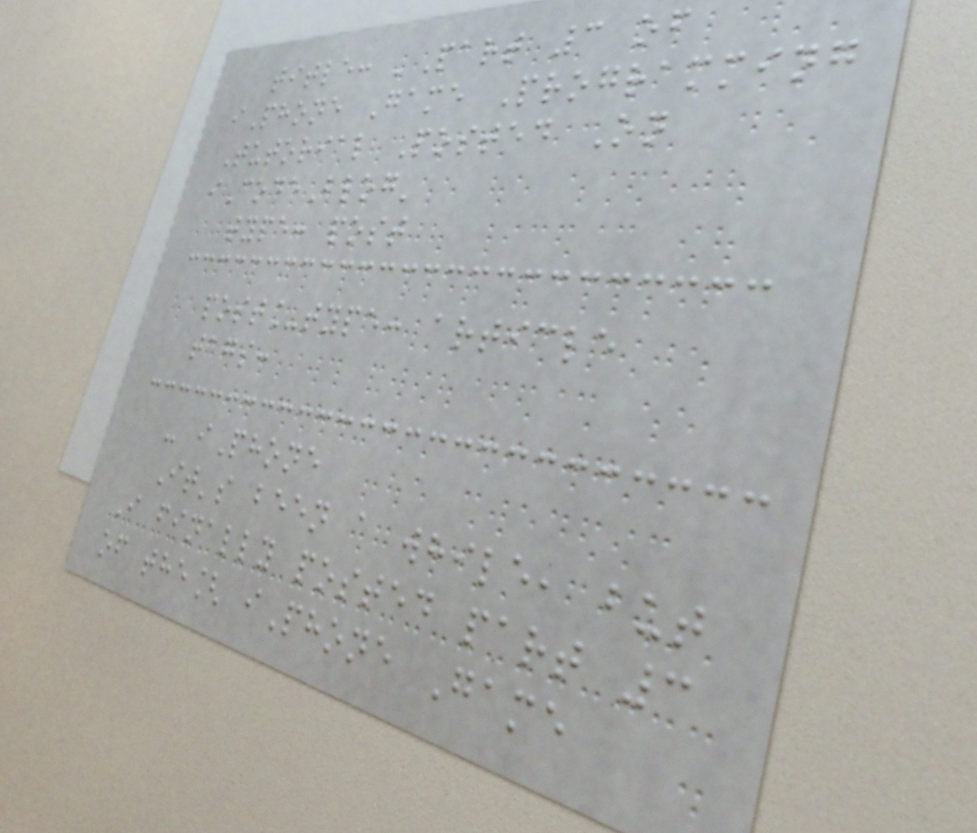title: 'Part 3 of
iPhone Game Programming
Tutorial Posted On
iCodeBlog'
type: post
post_type: article
tags:
- iPhone
It's been a while, but
I finally posted part 3
of the[ iPhone Game
